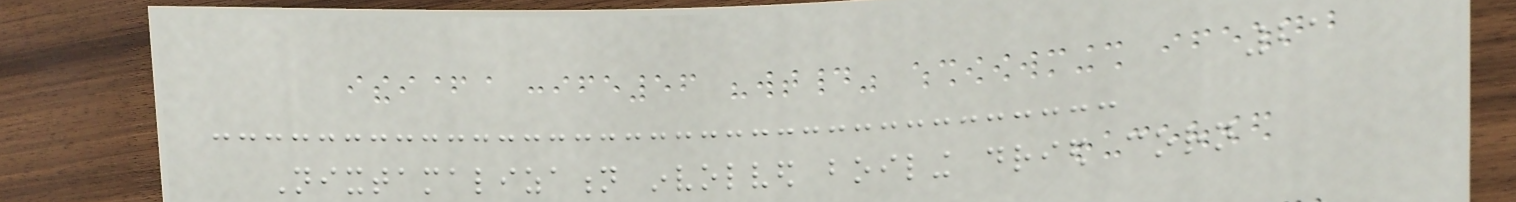21
Nixtamalization involved boiling dried corn
